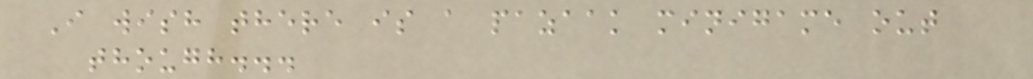I wish there is a pazaak minigame out
though...
